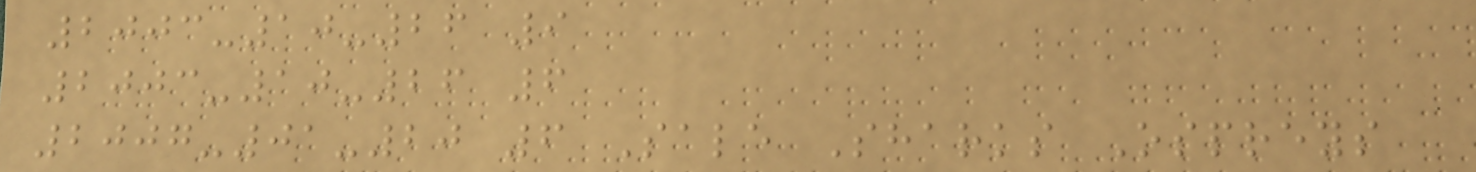2003-10-26 9
2003-10-26 6
2007-01-20 6 Sale Sharks Ospreys
